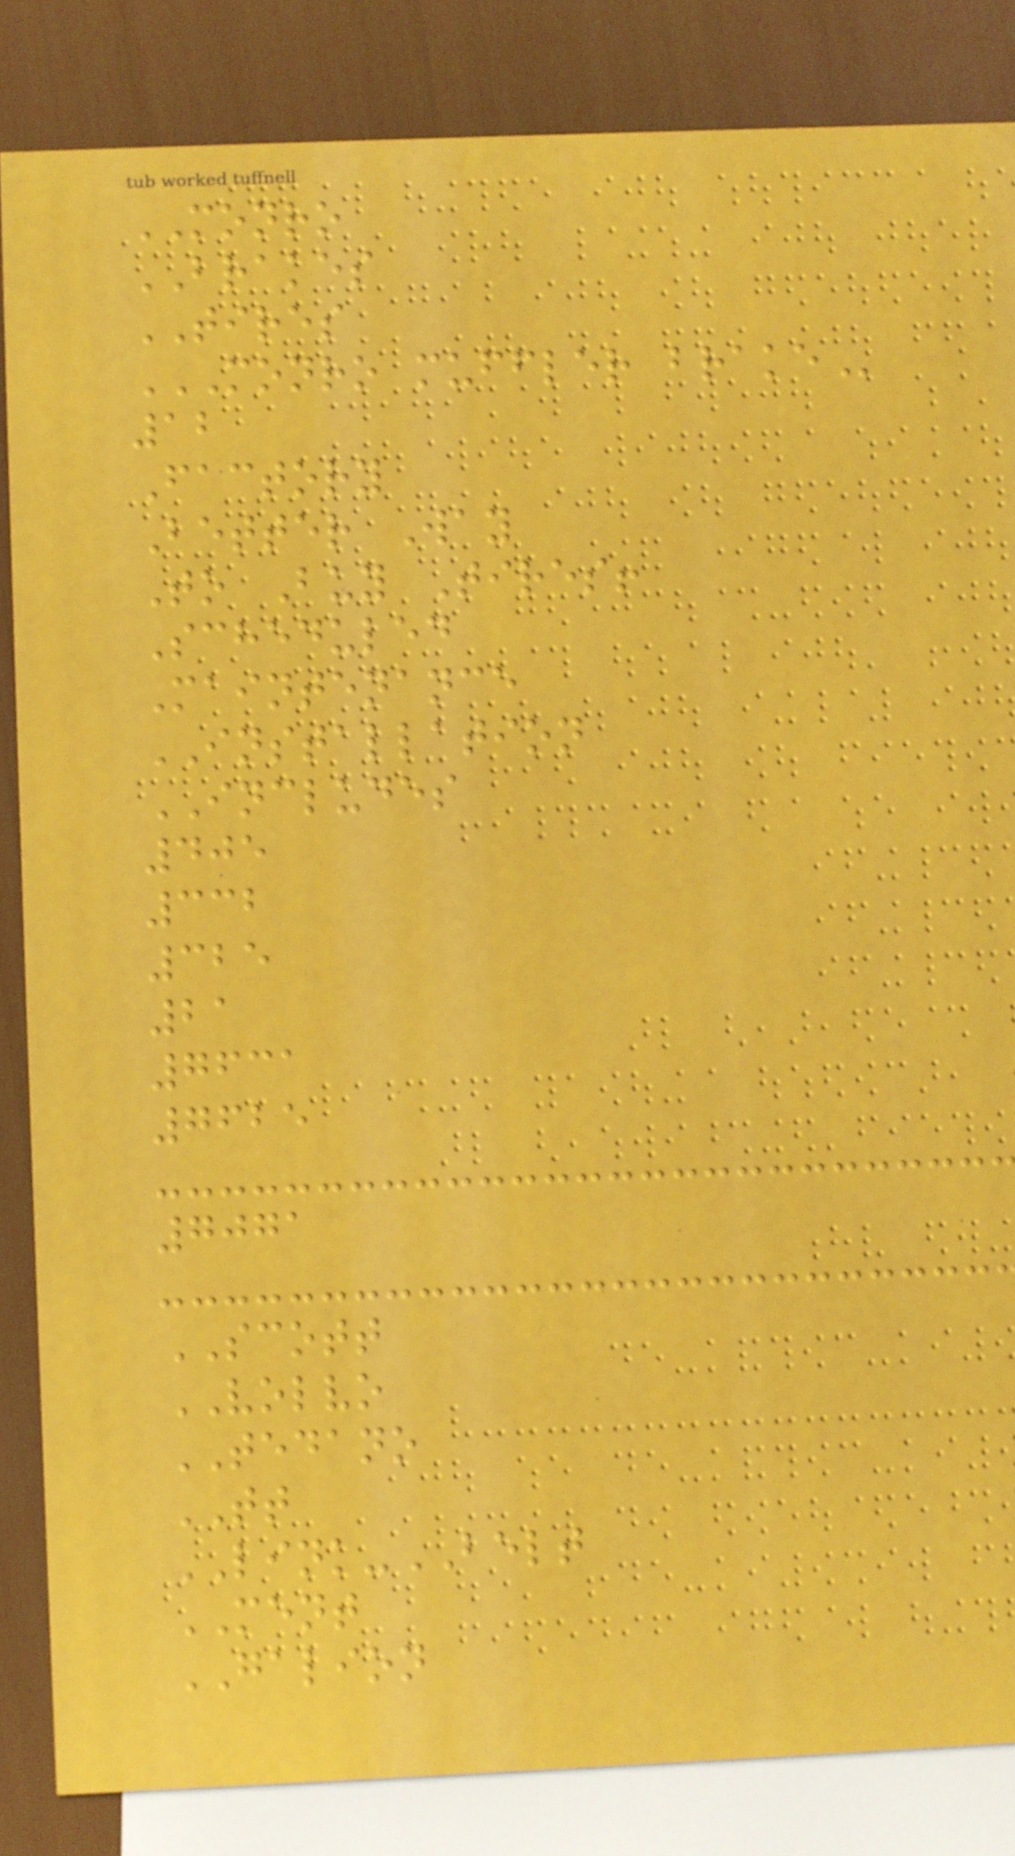MONRO
BRAKES
TIRES
MONRO MUFFLER BRAKE
12
Factory
Better Way
To Buy Tires!
Scheduled
Maintenance
INSTALLATION
INCLUDES
405
332
325
21
7631
7625
7071
SCOTT
VOLVO
TEDANO
TT
LINK-BELT
MENT
GALION
